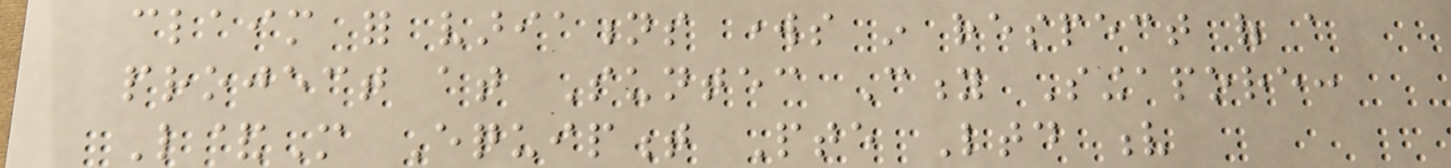claim for variations works in respect of a
project at Suntec City Singapore:
L&M Equipment Pte Ltd v
